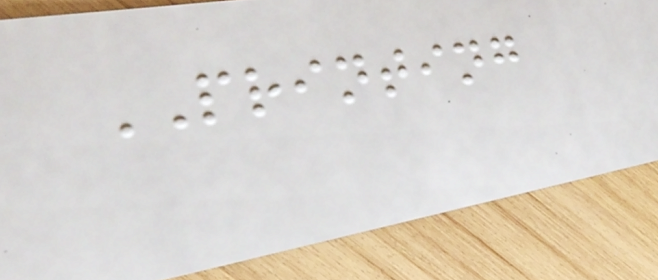PRINTING
